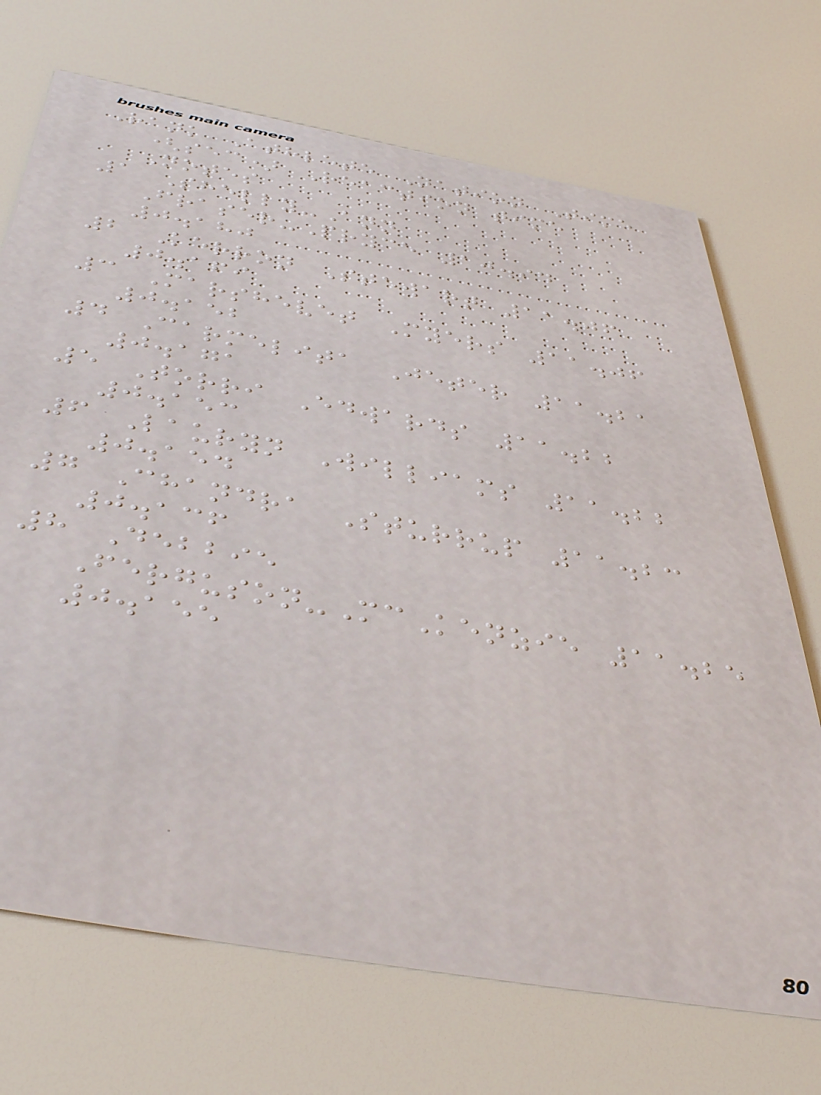Rank Athlete Nation Time
(sec) Reaction time
Notes
1 Shelly-Ann
Fraser-Pryce 10.94
0.180
2 Kerron Stewart 11.06
0.169
3 Marshevet Myers 11.06
0.152
4 Carmelita Jeter 11.21
0.171
5 Torri Edwards 11.22
0.153
6 Lauryn Williams 11.22
0.154
7 Chandra Sturrup 11.23
0.136
8 Debbie
Ferguson-McKenzie 11.25
0.155
